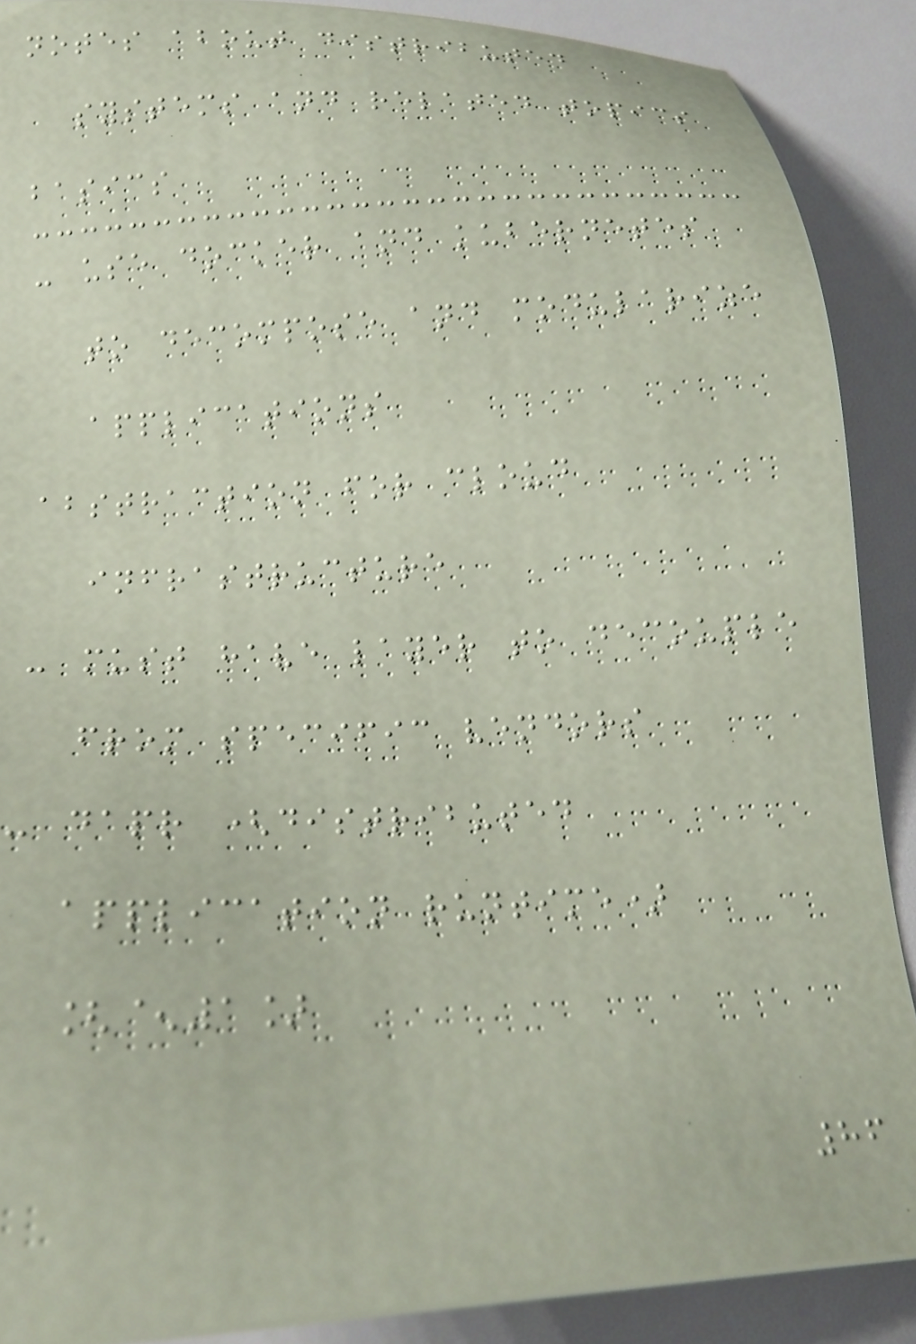notes about distributed
systems and related topics
basics
- use docker and kubernetes
to decompose and modularize
applications
abstraction for cloud
infrastructure
- must have layer to decouple
from specific vendors
- dapr (distributed
application runtime)
[^1]
86
